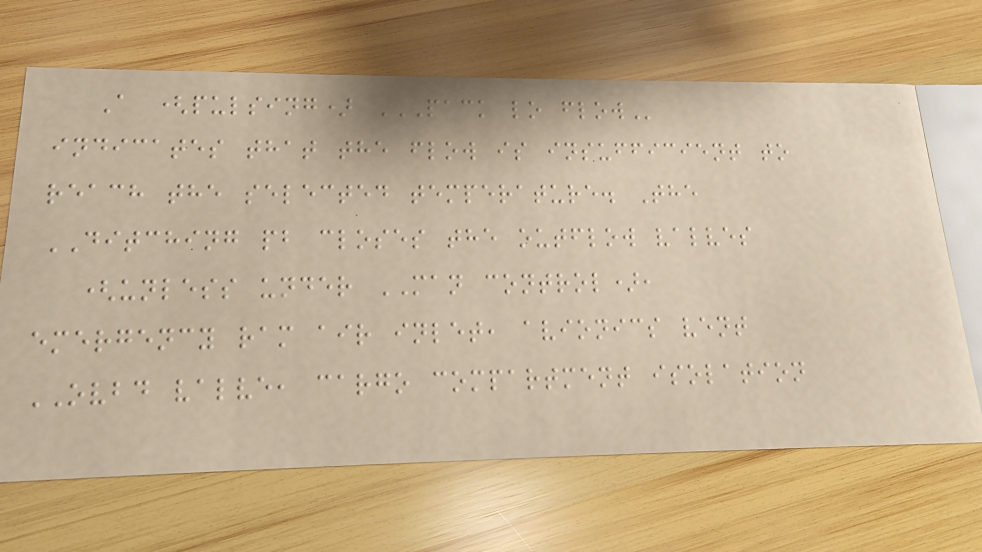A (pulsing) PACK LO FLOW
indicates that the flow is insufficient to
reach the selected temperature. The
DITCHING pb closes the outflow valves
(unless under MAN control),
emergency ram air inlet, avionics vent
OVBD valve, cargo compartment isolation
